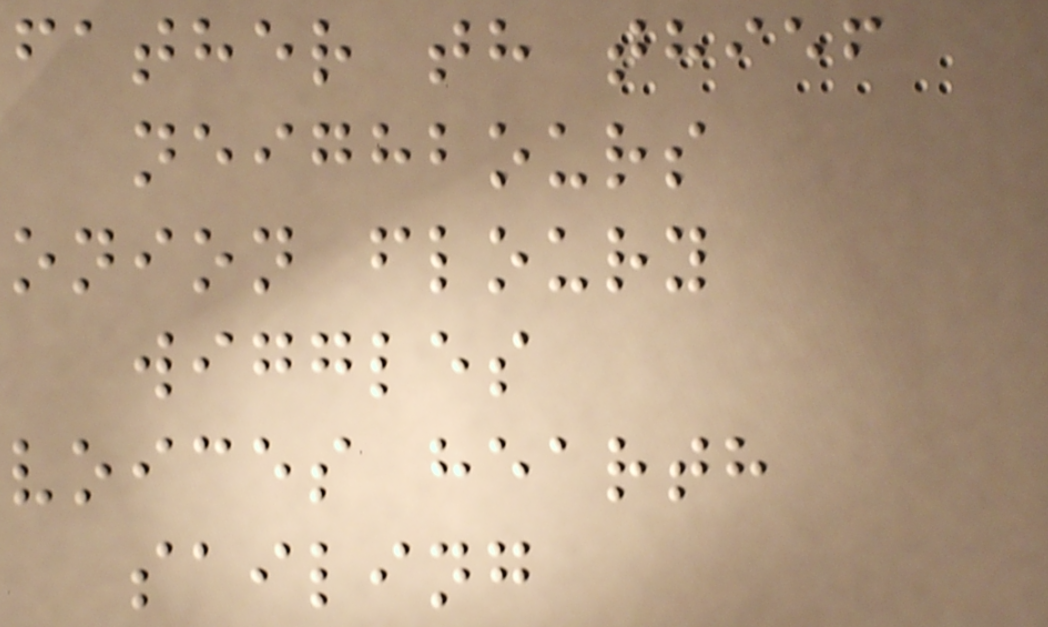father th thief
neighbours
onion floury
wiggles
voices hearth
sailing
